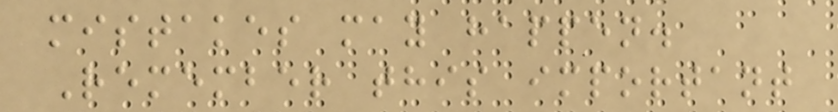mistakes may happen.
Remember this important
